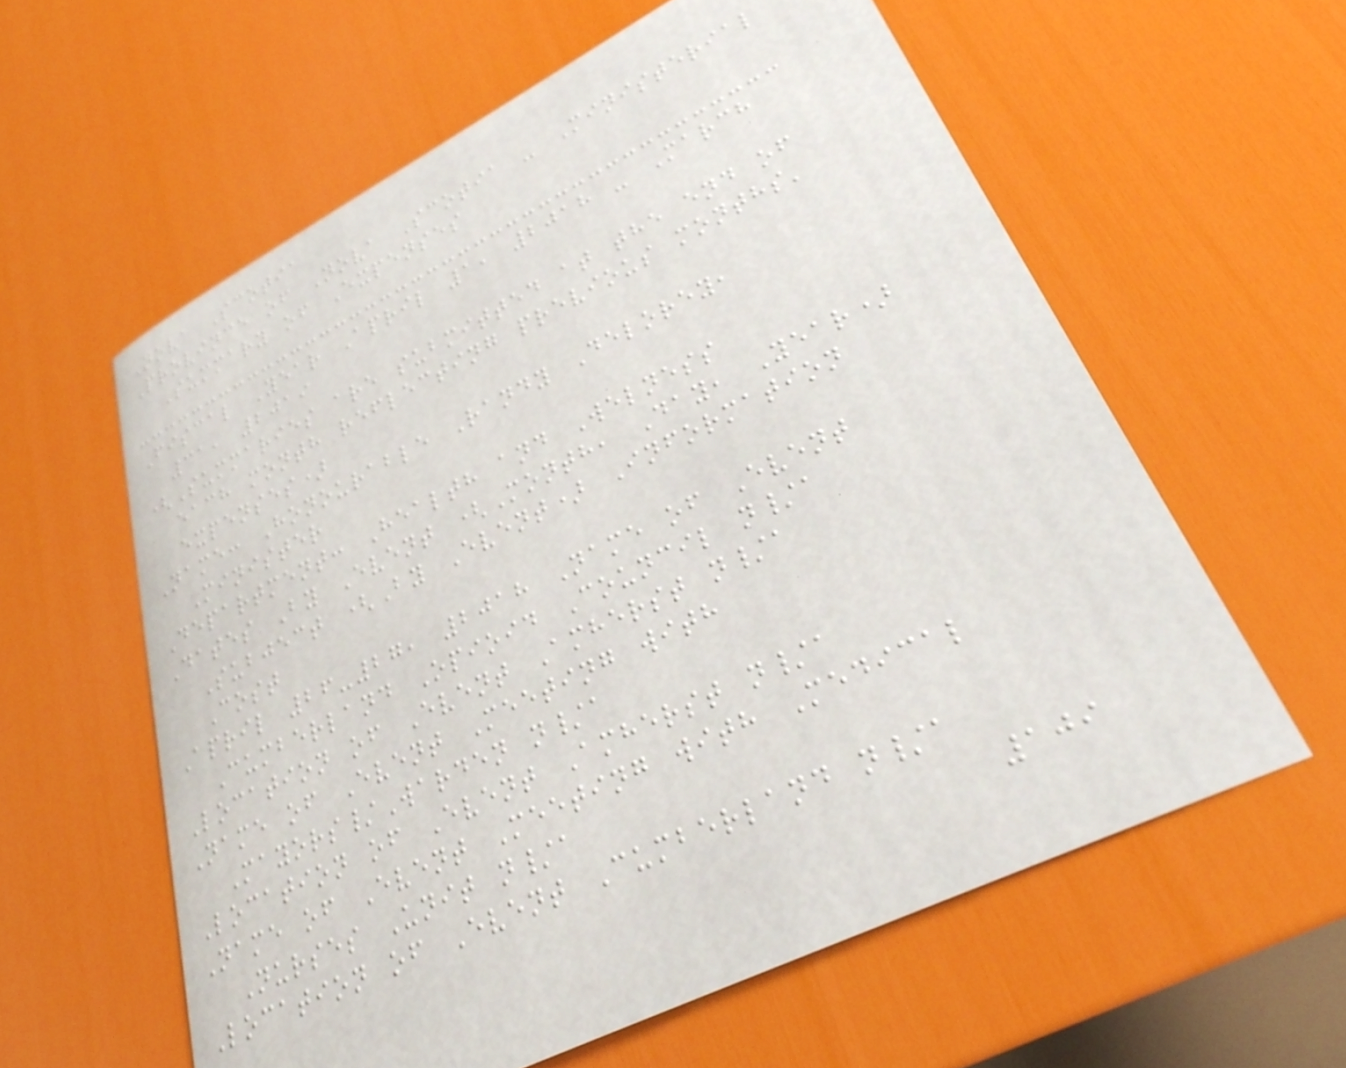Nova Scotia
Province of Nova Scotia - Ministerial
Summary of Expenses
Fiscal Year April 1, 2018 - March
31, 2019
(Summaries are submitted at the end of
each month reflecting previous months'
expenses)
Name: Honourable Randy Delorey,
Minister
Department: Health and Welness
Dates By Event (Month, Day, Year)
Subject (By Event) Information
Cost
April 26-27, 2018 Name of Event
Cumberland Opioid Council n/a
Location of Event Amherst n/a
Name of Event Meeting with
Mayors/Warden n/a
Location of Event Amherst n/a
Name of Event Meeting with Medical
Nurses Unit n/a
Location of Event Cumberland n/a
109
